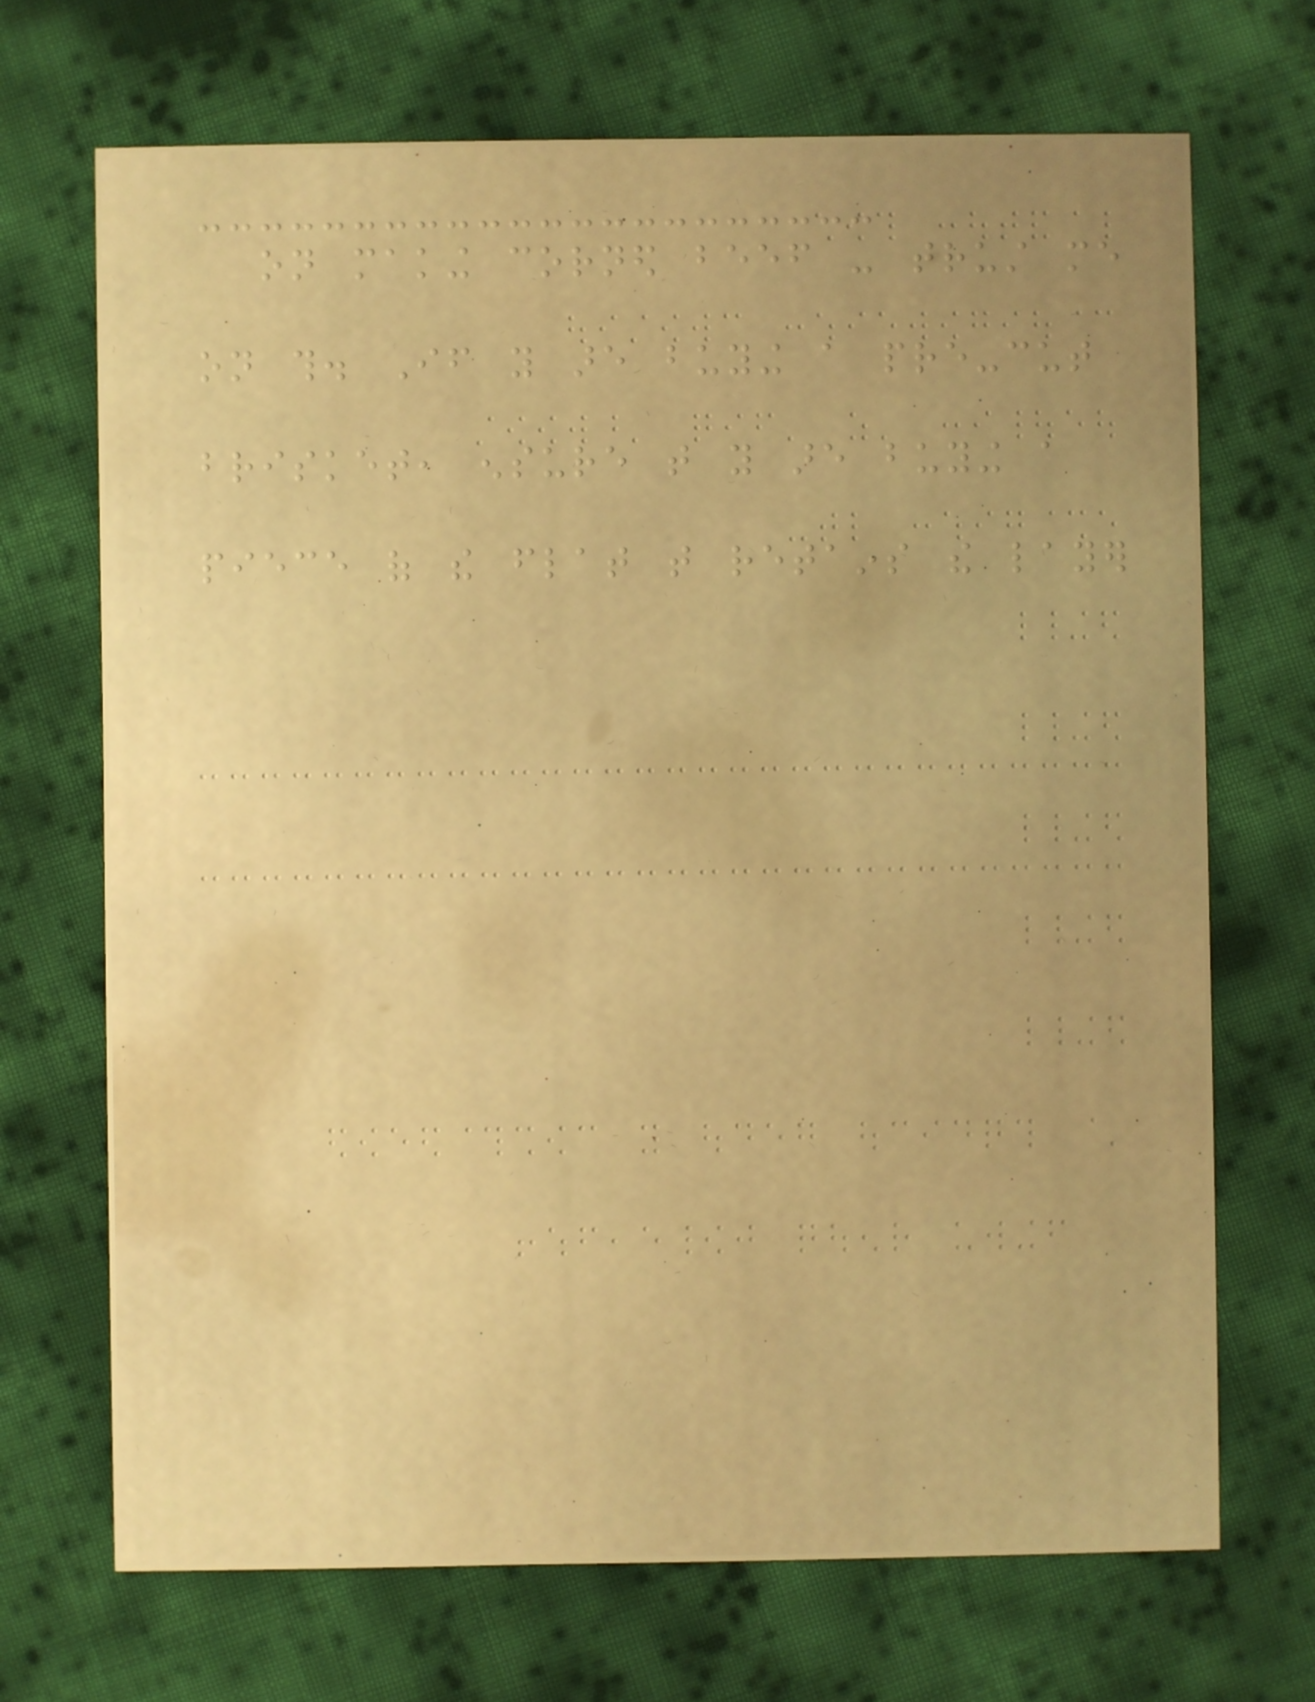on making corned beef - trust me
on this. If you are buying a pre-cut
brisket, ensure that you are buying a
piece of the flat that retains the layer
